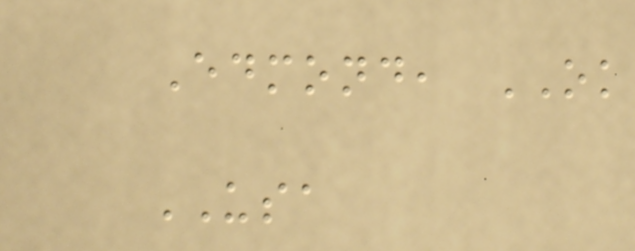Edmond, OK
USA
